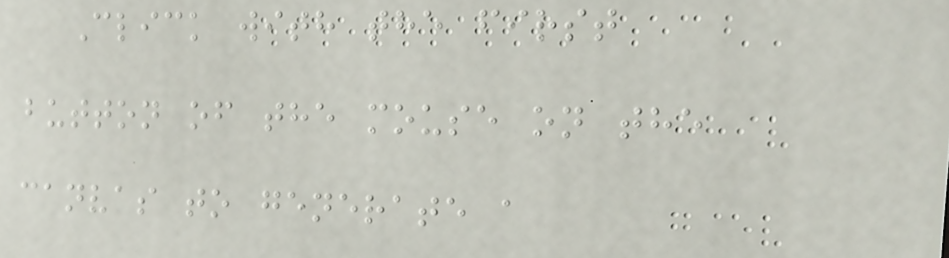Click with the first
button of the mouse on the
canvas to generate a
